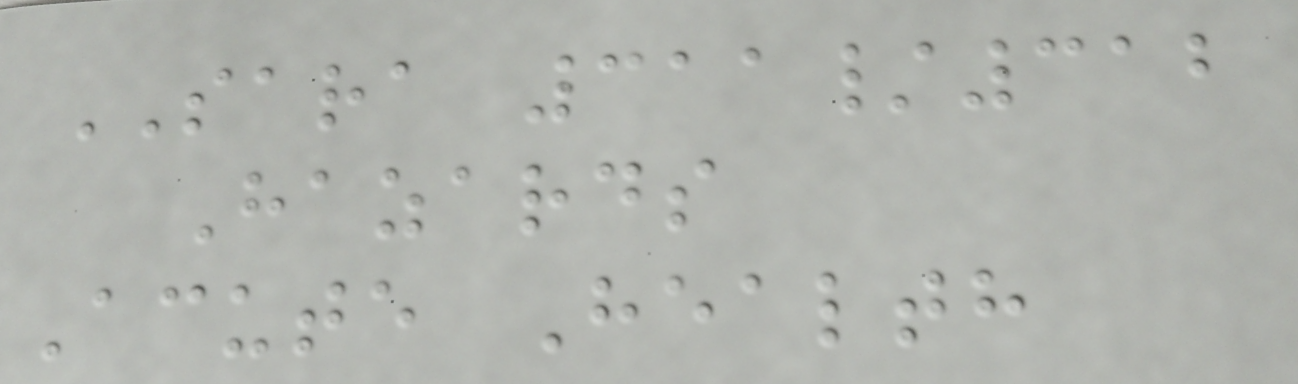SARA 311/312
Hazards
Acute Health
